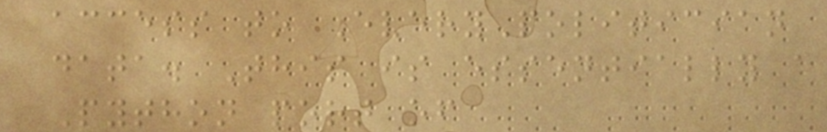access to EveryPolitician
data. This is essentially a
Python port of
